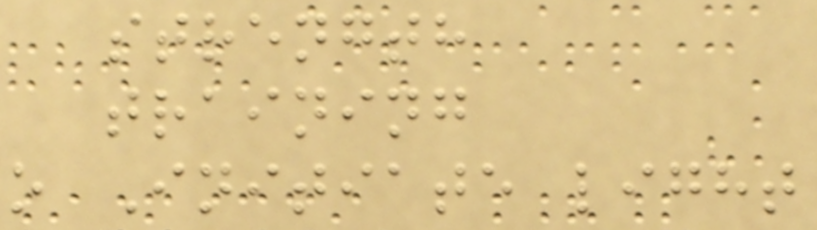strength
training
o Initiate light
